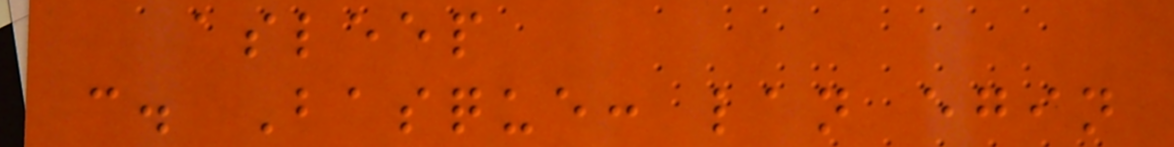asleep
c. Basque: lan egin
